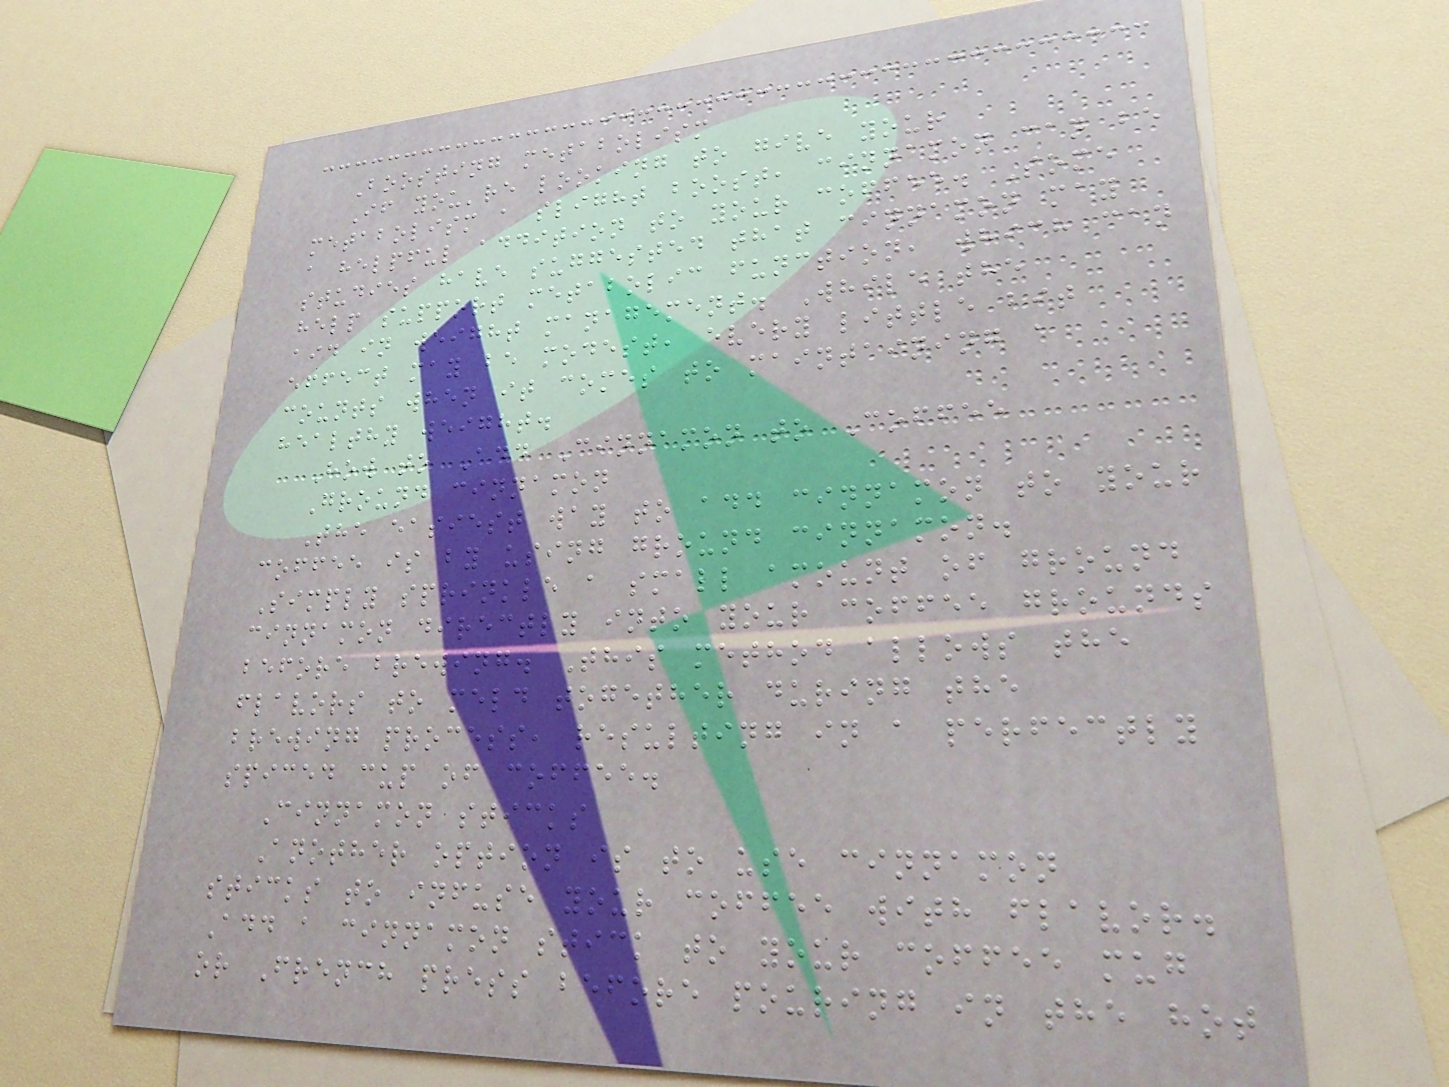Boosting metabolism
If you're looking to give your
metabolism a slight boost, cinnamon can be
a helpful addition to your coffee. Some
studies have suggested that cinnamon may
help support metabolic function, which can
aid in weight management. While the
effect may be modest, every little bit
counts when it comes to maintaining a
healthy weight.
How to Add Cinnamon to Coffee
Ground cinnamon
The easiest way to add cinnamon to your
coffee is by using ground cinnamon.
Simply sprinkle a small amount of ground
cinnamon directly into your coffee grounds
before brewing. This method allows the
flavors to meld together during the
brewing process, resulting in a perfectly
spiced cup of coffee.
Cinnamon sticks
Another option is to use cinnamon
sticks to infuse your coffee with flavor.
Add a cinnamon stick to your coffee mug
or French press before pouring in the hot
